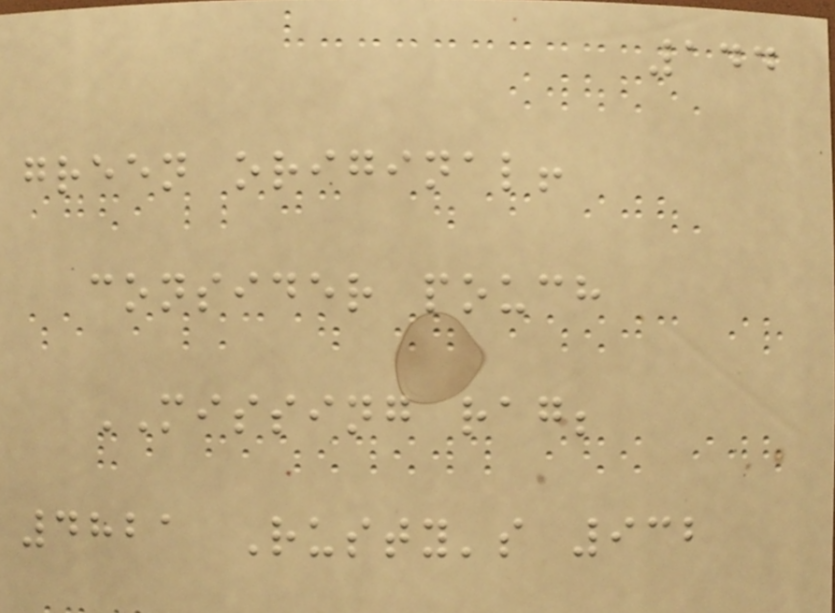144
green original!
consider pouch
MISSING rag;
4821 Rusty's 932
